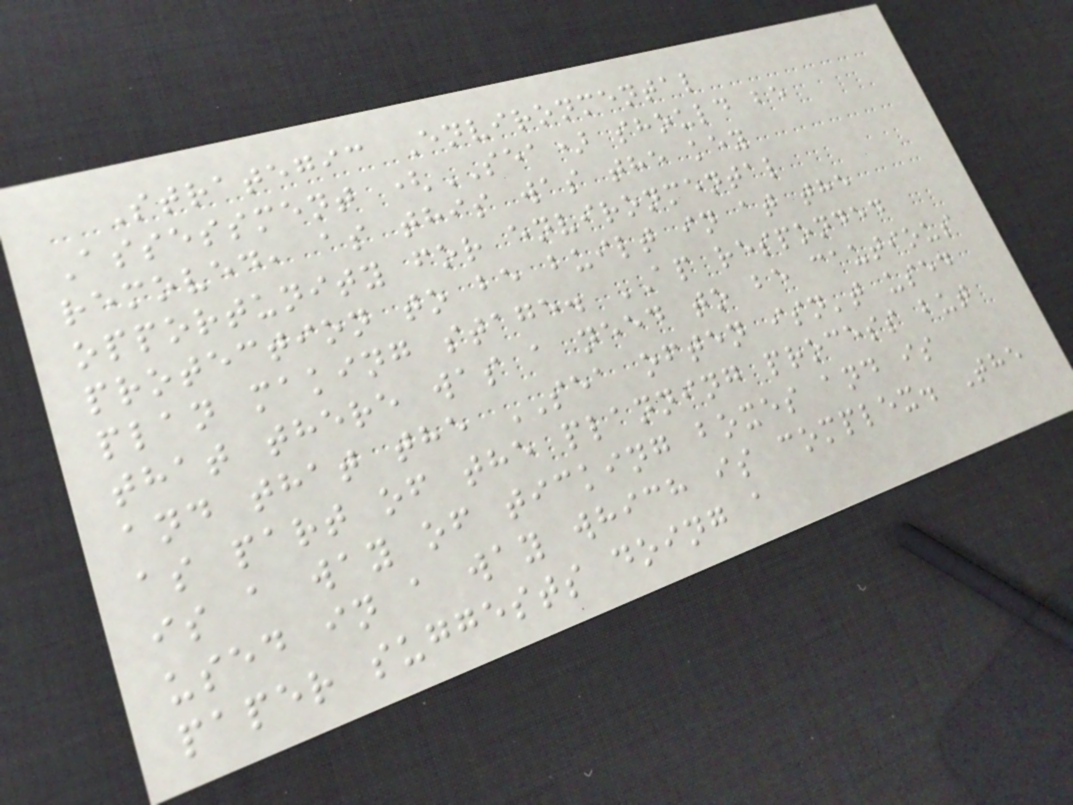Strategic Environmental
Assessment (SEA) should be
removed, as this was the key
opportunity for environmental
protection to be built in at the
plan making stage. AP responded
that there was a need to be cautious
and that the SEA often isn't used
as part of the planning process but
is a way of ticking boxes and is
used in a way which is complex. The
paper suggests doing a
